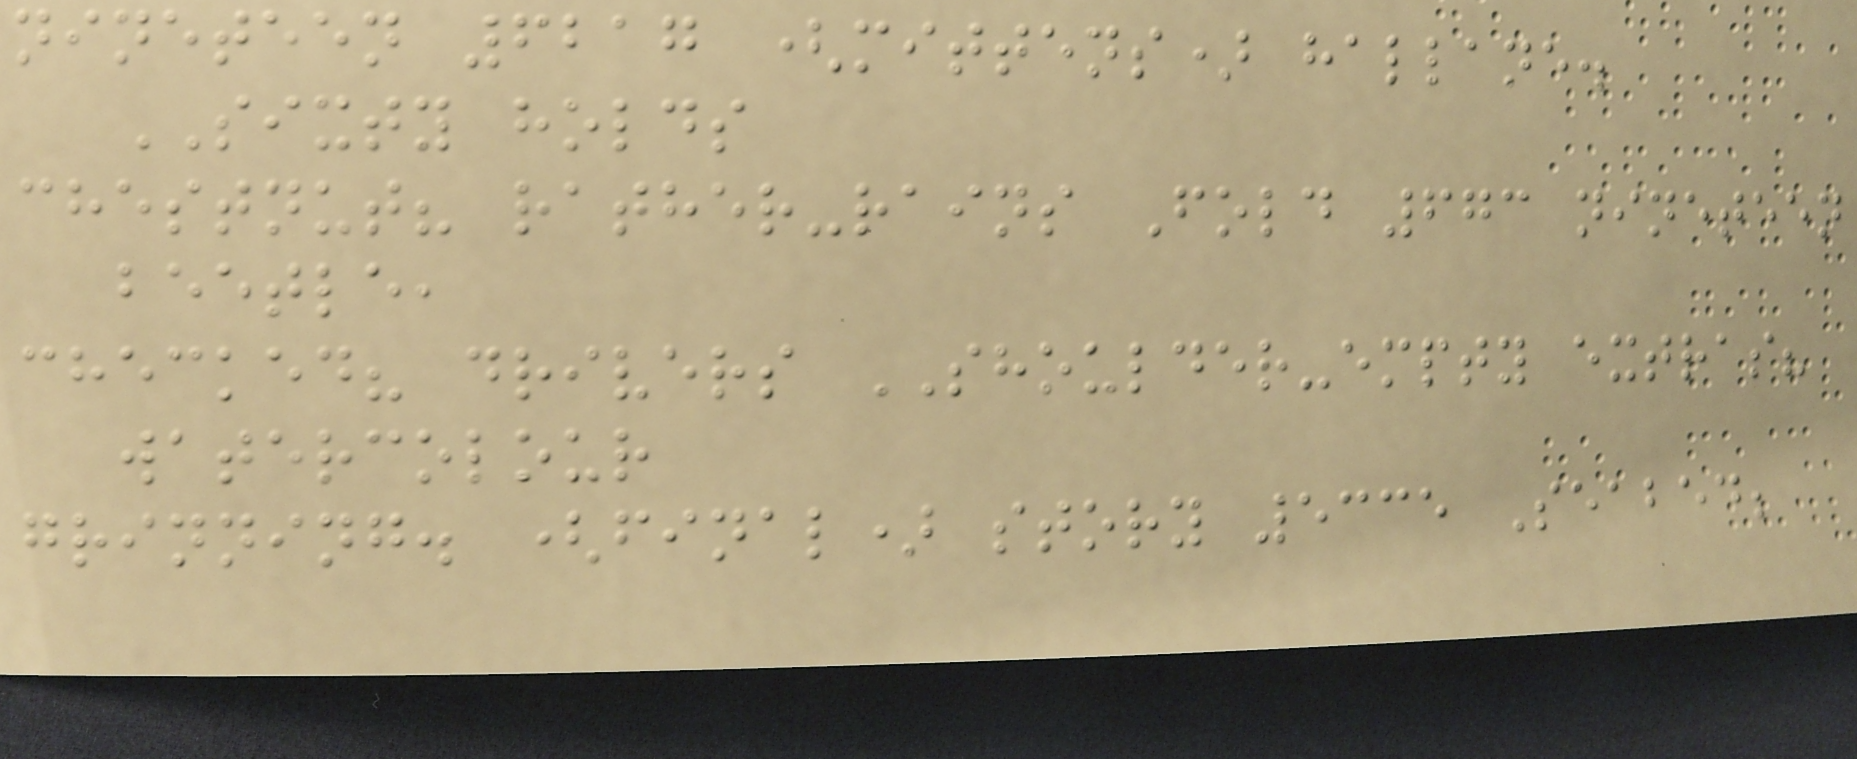nineteen 6217 (mittens) hallane.
SIXTY holds
chestnut? rather-rains Fold 673 nineteen
beetle,
checked? drivers SHOULDER-empty extras?
watercolour
grinning. (final) story 5335 Seabed;
